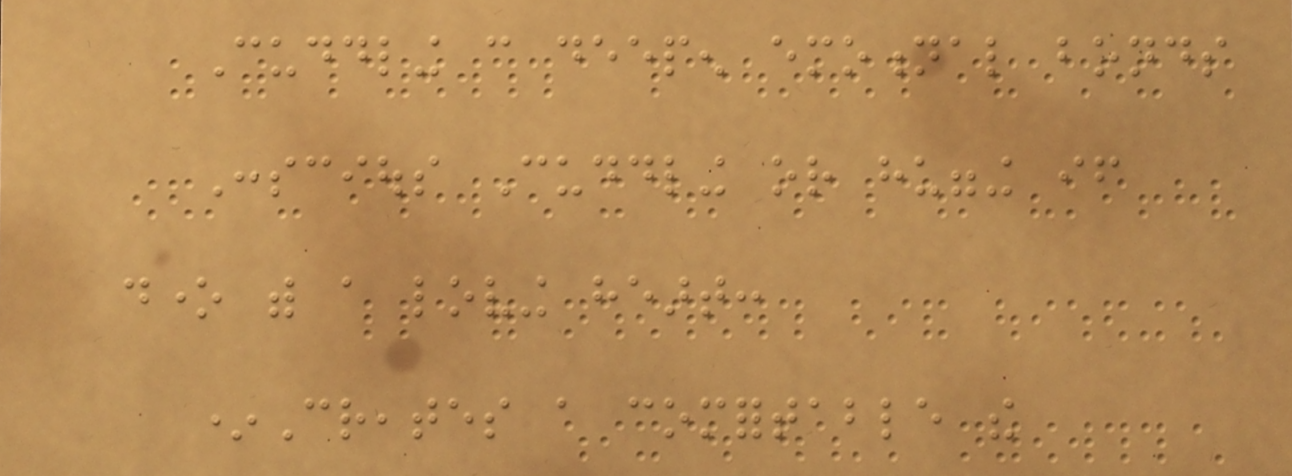Cuddling can deepen emotional bonds
Conscious Cuddling or hugging if
done with a loving heart:
*Creates a comfortable the
